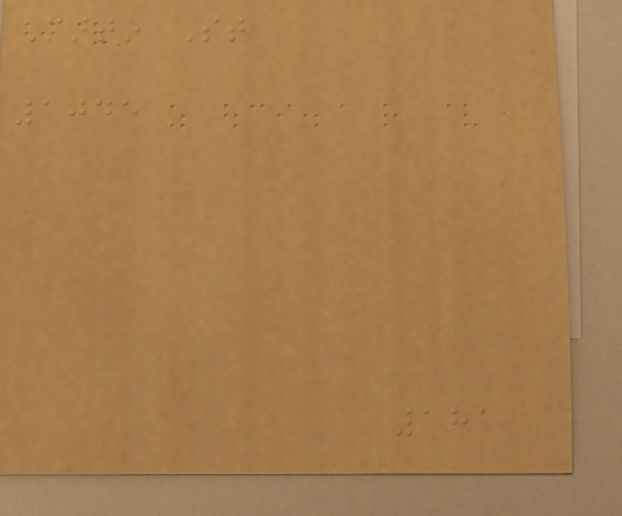Martin St
1045
181
